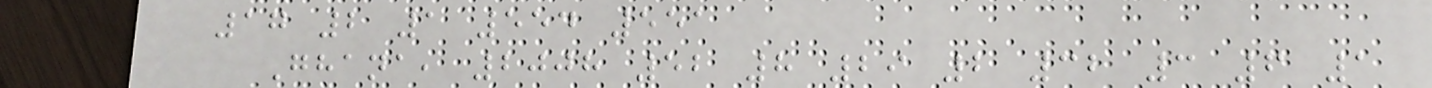17 2 1 554 551
Ghana, 2008 52 8 29 2 32 3 6 1
